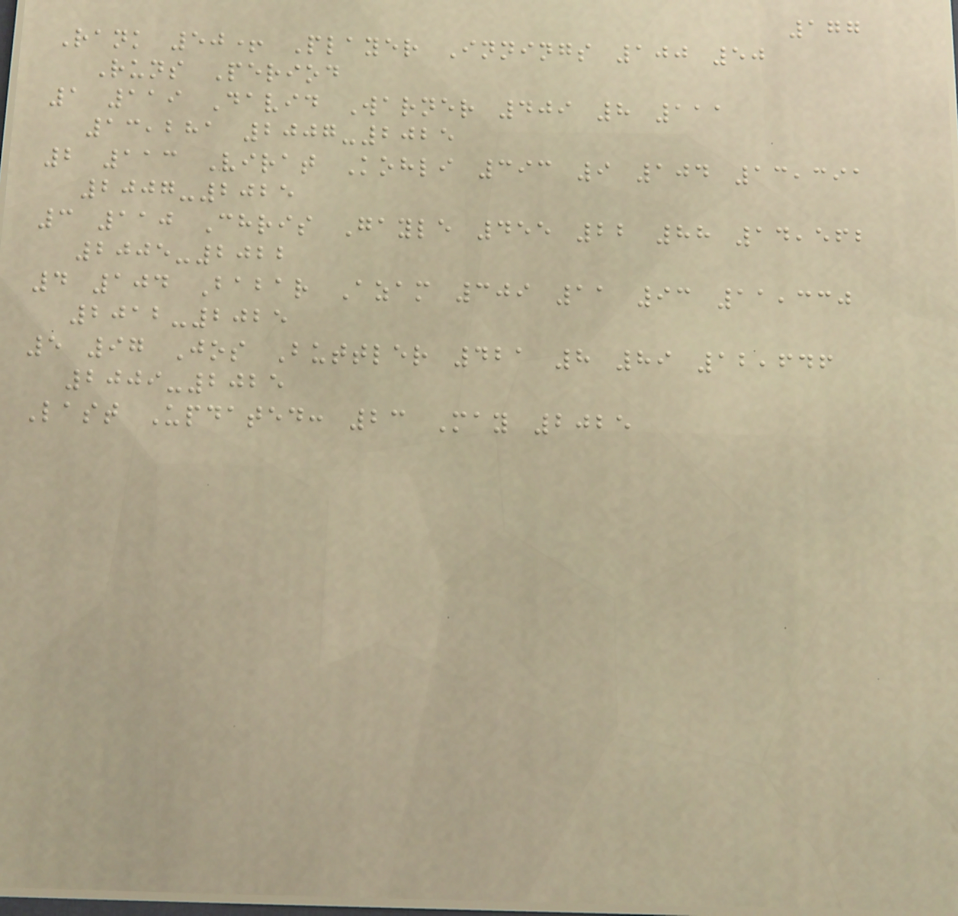177
Rank 50+ Player Innings 100 50
Runs Period
1 119 David Warner 409 8 111
13,281 2007-2025
2 113 Virat Kohli 393 9 104 13,391
2007-2025
3 110 Chris Gayle 455 22 88 14,562
2005-2022
4 104 Babar Azam 309 11 93 11,330
2012-2025
5 97 Jos Buttler 421 8 89 12,646
2009-2025
Last Updated: 23 May 2025
